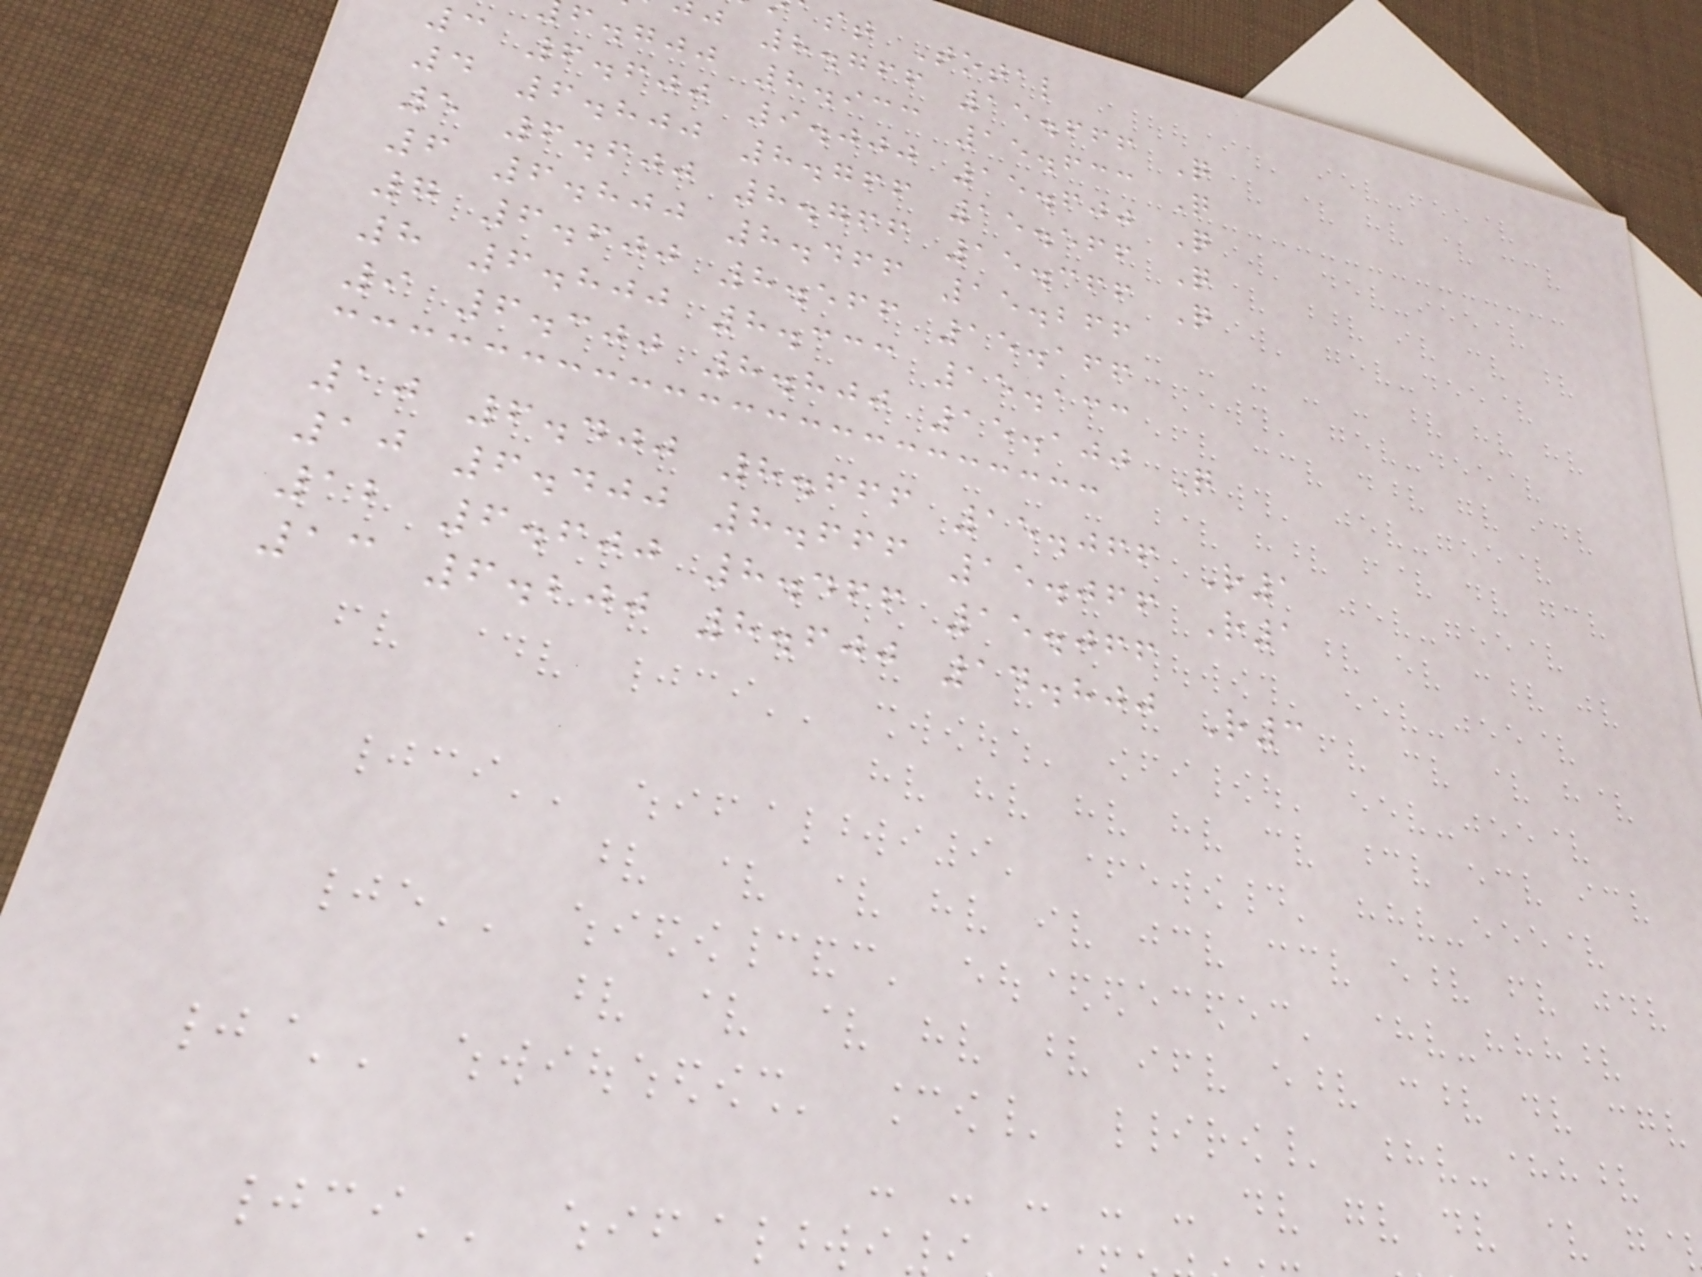st Total
j 8.766 15.666 Q
f.gjj 8.933 15.633 Q
3 6.600 9.000 15.600 Q
4 6.800 8.766 15.566 Q
5 6.600 8.766 15.366 Q
6 6.800 8.466 15.266
7 6.600 8.566 15.166
8 6.800 8.333 15.133
9 6.300 8.800 15.100 Q
10 6.400 8.666 15.066 R1
10 6.400 8.666 15.066 R1
12 6.600 8.466 15.066
13 6.200 8.600 14.800 R3
